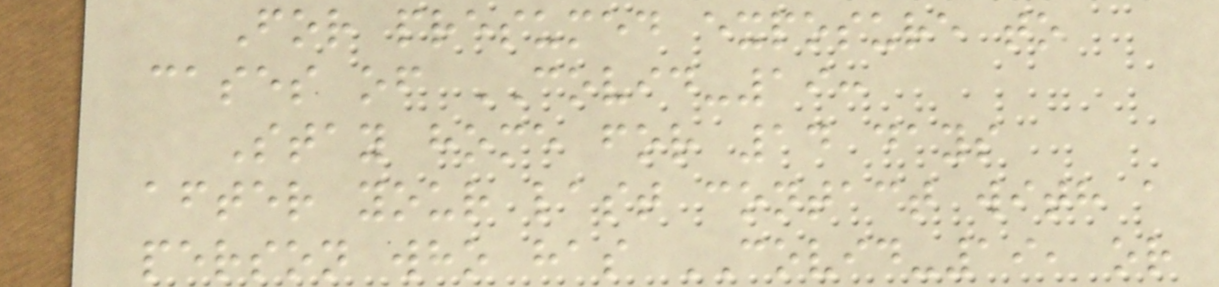For presumed exposure to
cases of COVID-19:
Stay home for 14 days
after your last contact with a
person who has COVID-19, or
